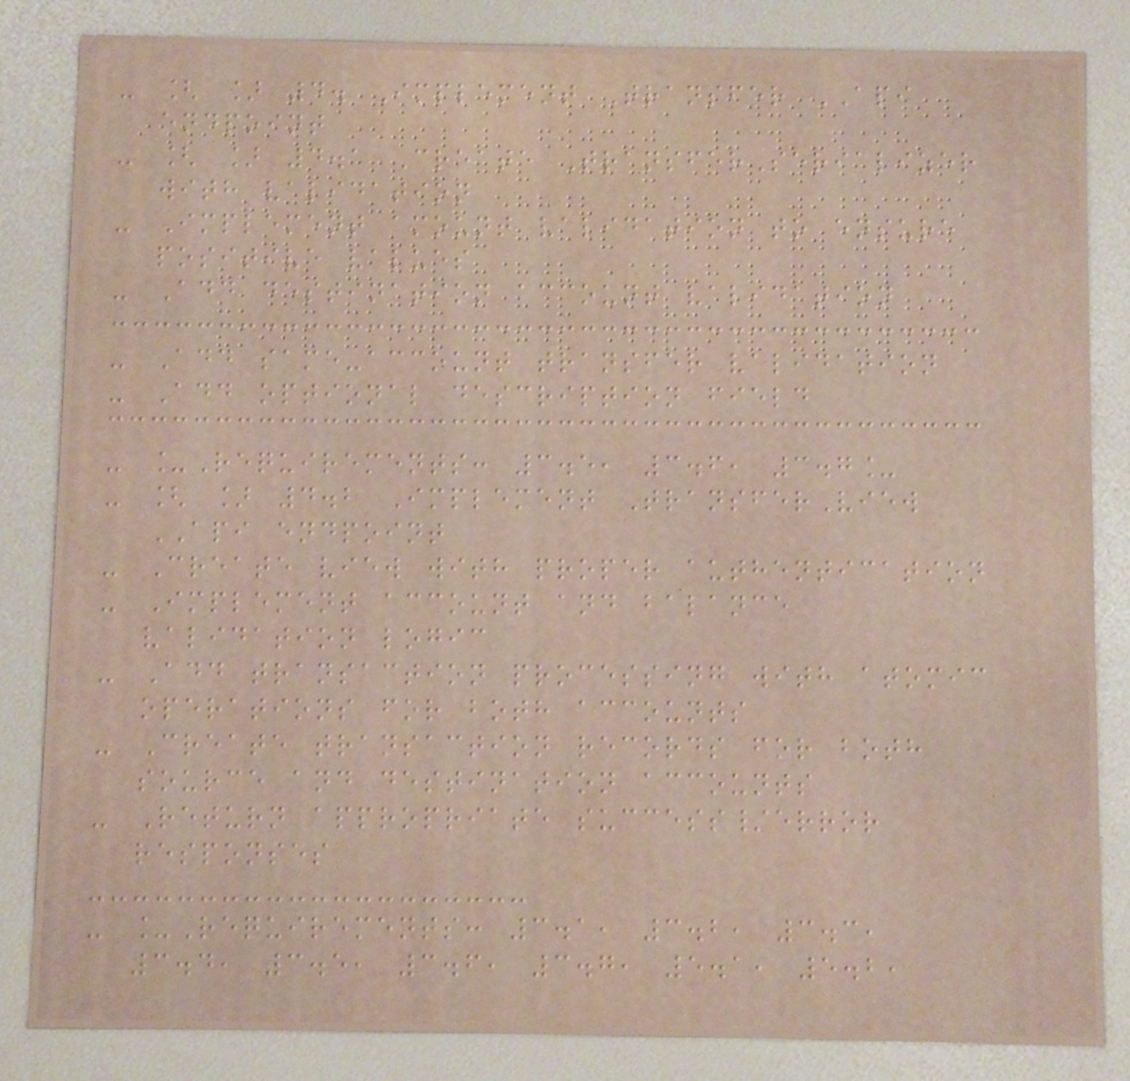- [ ] 4. Implement Transfer API
endpoint
- [ ] 4.1 Create TransferSerializer
with validation
- Implement amount validation to ensure
positive values
- Add destination account validation
- Add same-account transfer validation
- Add optional description field
- _Requirements: 3.5, 3.6, 3.7_
- [ ] 4.2 Implement TransferView
API endpoint
- Create view with proper authentication
- Implement account and balance
validation logic
- Add transaction processing with atomic
operations for both accounts
- Create transaction records for both
source and destination accounts
- Return appropriate success/error
responses
- _Requirements: 3.1, 3.2, 3.3,
3.4, 3.5, 3.6, 3.7, 5.1, 5.2,
